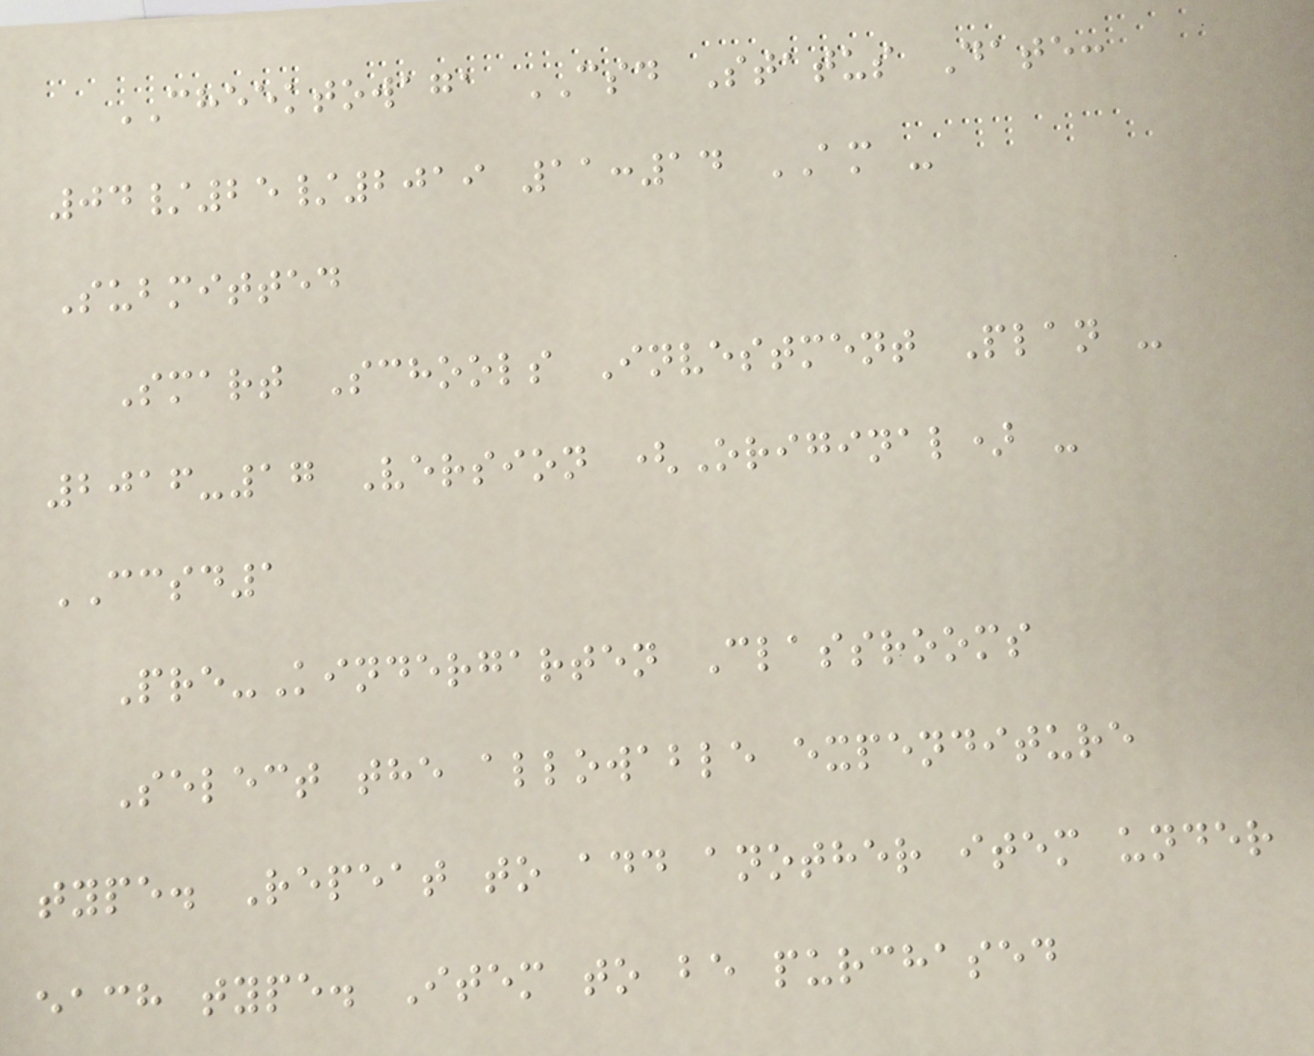CHEEKTOWAGA CSD Status Date:
04/25/2019 11:14 AM -
Submitted
Smart Schools Investment Plan -
2016-17 Version (Original) -
CCSD1
Pre-Kindergarten Classrooms
Select the allowable expenditure
type. Repeat to add another item under
each type. Item to be purchased
